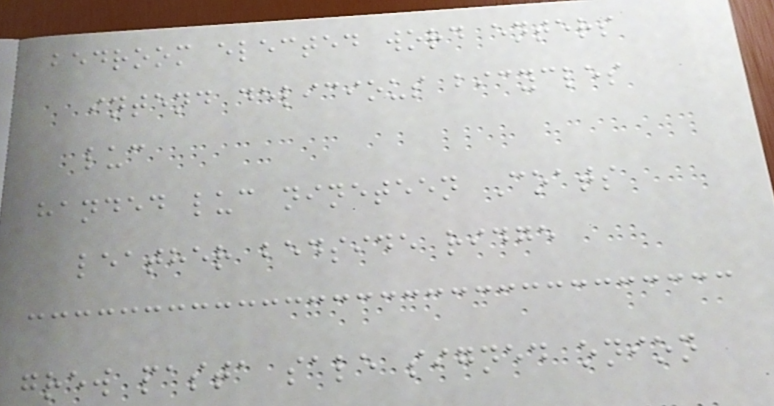bedroom elected word enters
intend delicious bicycles
luc
handed luc nineteen Coats
leather bedside ridge
grew pasta sale signed onion
